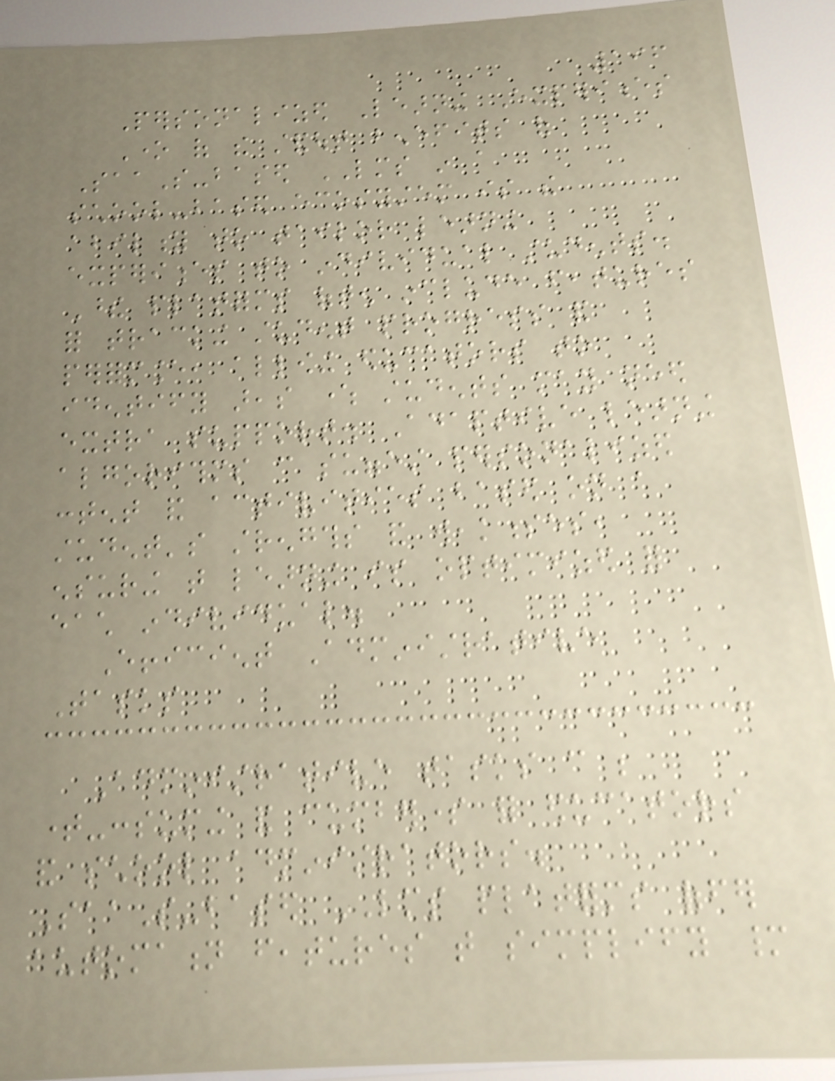196
Personalized Learning Experiences
One of the standout benefits of
SaaS-based LMS in a
school-based ecosystem is the
ability to tailor learning
experiences to individual students.
These platforms often include features
for tracking student progress and
performance, allowing educators to
identify areas where students may need
extra support. Adaptive learning
algorithms can suggest personalized
content and activities based on a
student's strengths and weaknesses,
ensuring that learning is optimized for
each individual.
Efficient Administrative
Tasks
Administrative tasks can be
time-consuming and cumbersome for educators
and school administrators.
SaaS-based LMS platforms offer
automation features that simplify many
